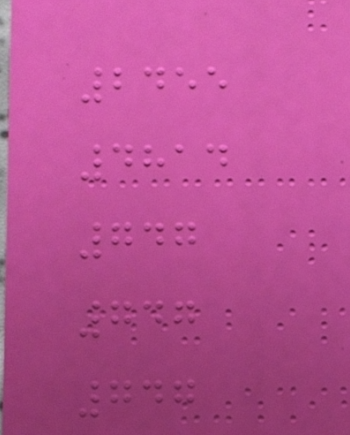2455
4814
747
747
747
